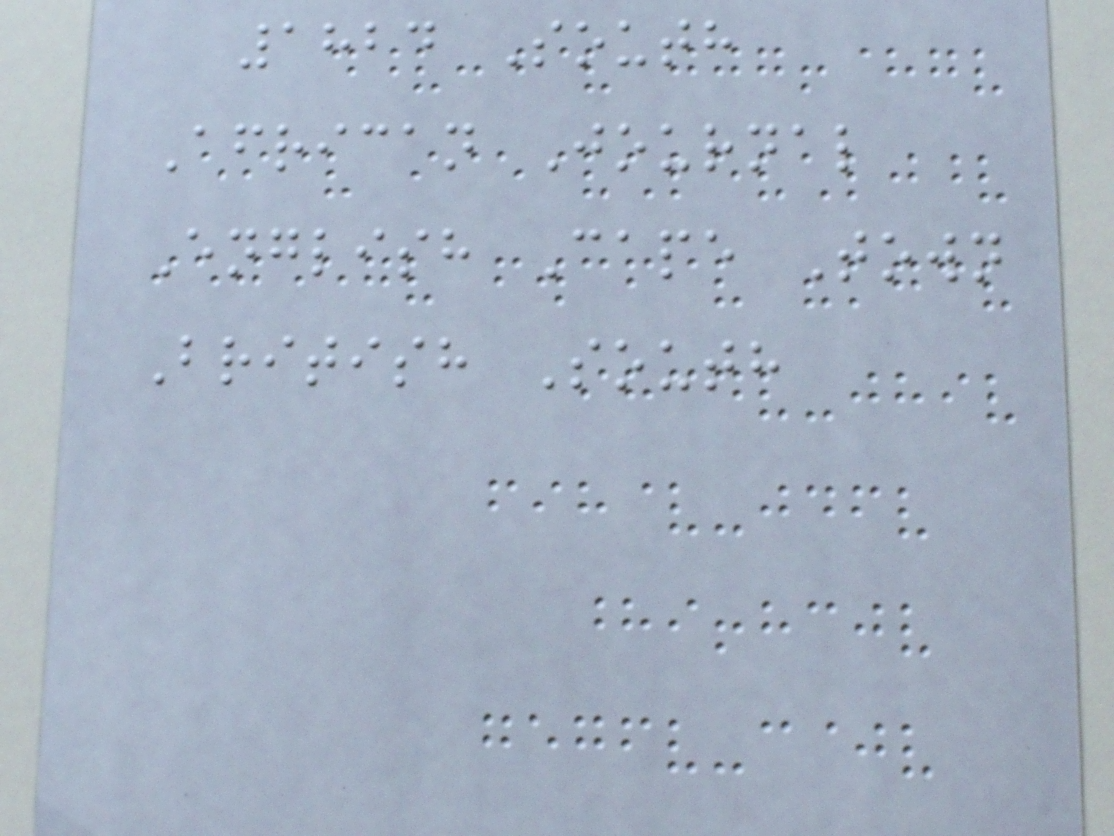1824 South
African Journal
English Cape Town
British South
